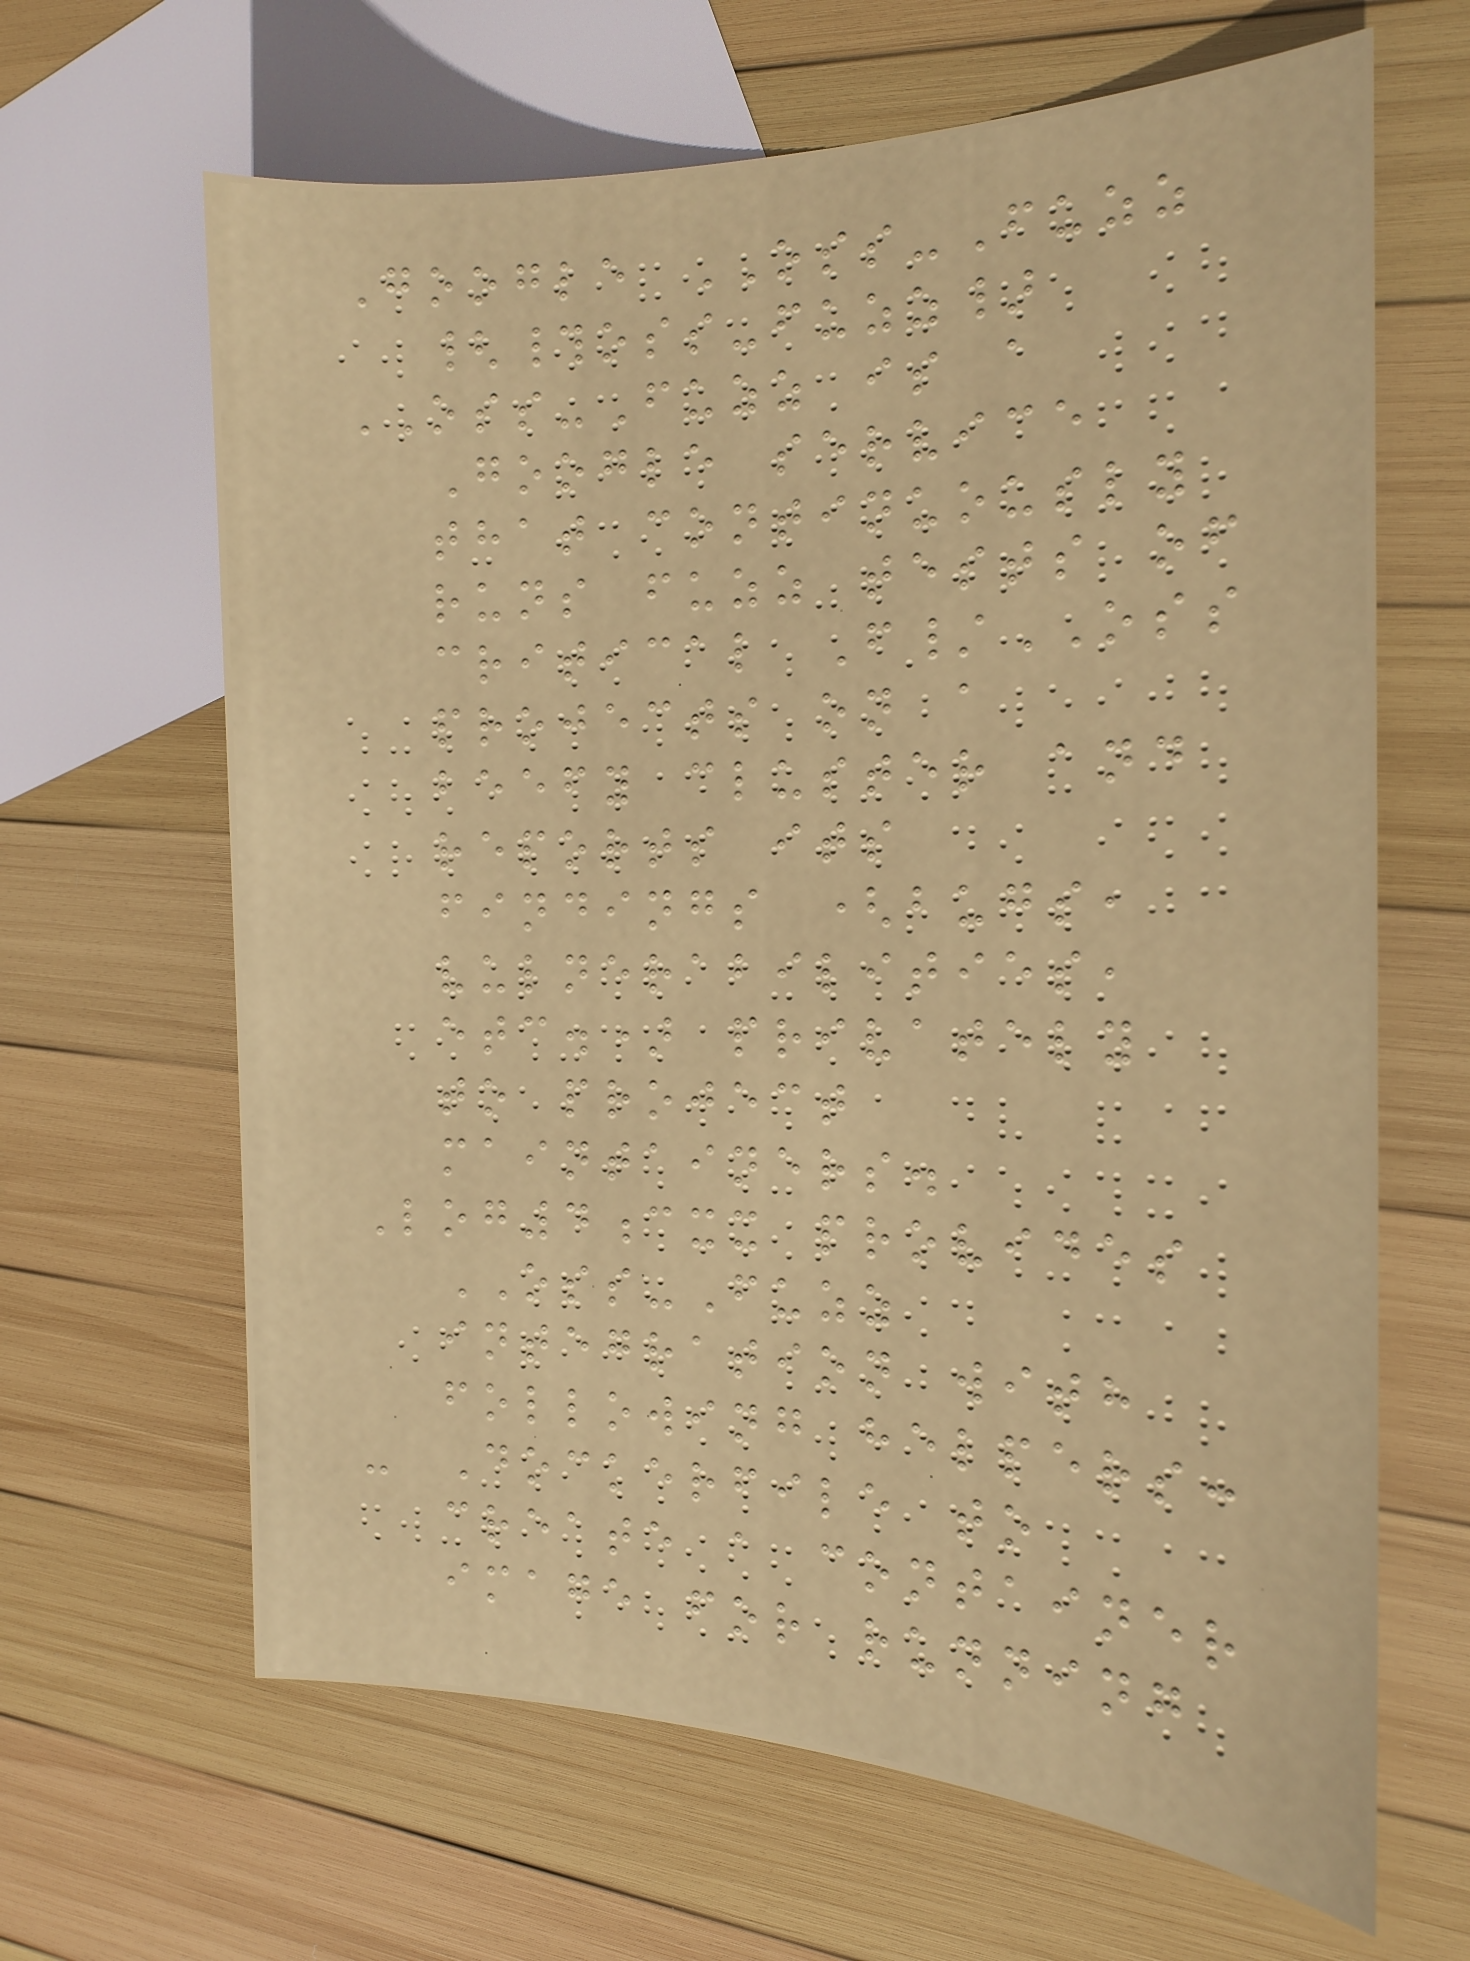Google OSS-Fuzz
{#oss-fuzz}
OSS-Fuzz is a
Google service
that continuously
runs fuzz tests of
critical F/OSS
projects on a
beefy cluster and
reports its
findings (bugs,
vulnerabilities,
etc.) privately
to project
maintainers.
Log4cxx provides
OSS-Fuzz
integration with
following helpers:
- Dockerfile to
create a container
image for running
